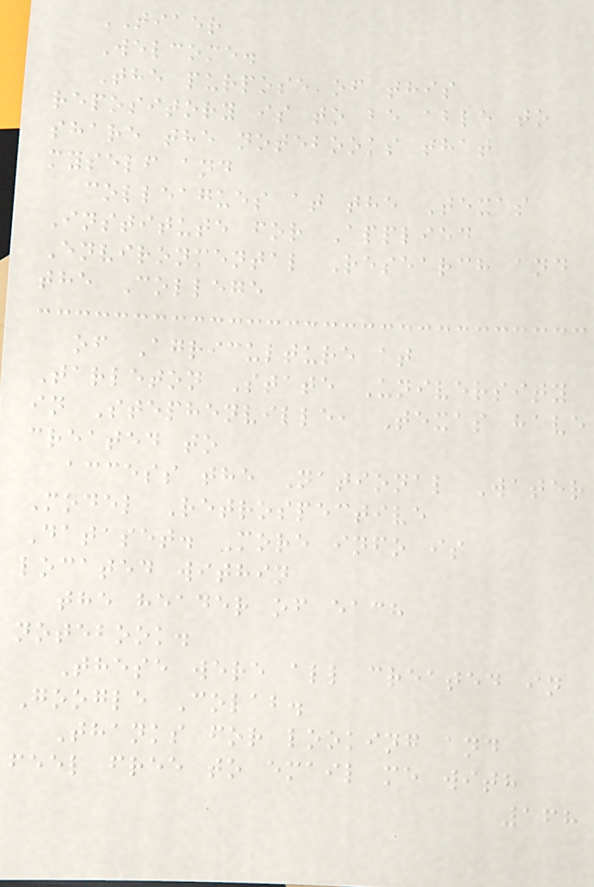TIAER
Welcome.
The purpose of this
repository is to be able to
share the notebooks that
myself and
colleagues at the Texas
Institute for Applied
Environmental Research and
the College
of Agriculture at
Tarleton State University
in Stephenville, Texas have
created to
access the National Water
Model Retrospective
Dataset. More info is
located within
the header of each
notebook.
These were all created in
Google Colab.
Thanks for looking and
feel free to email me with
168
